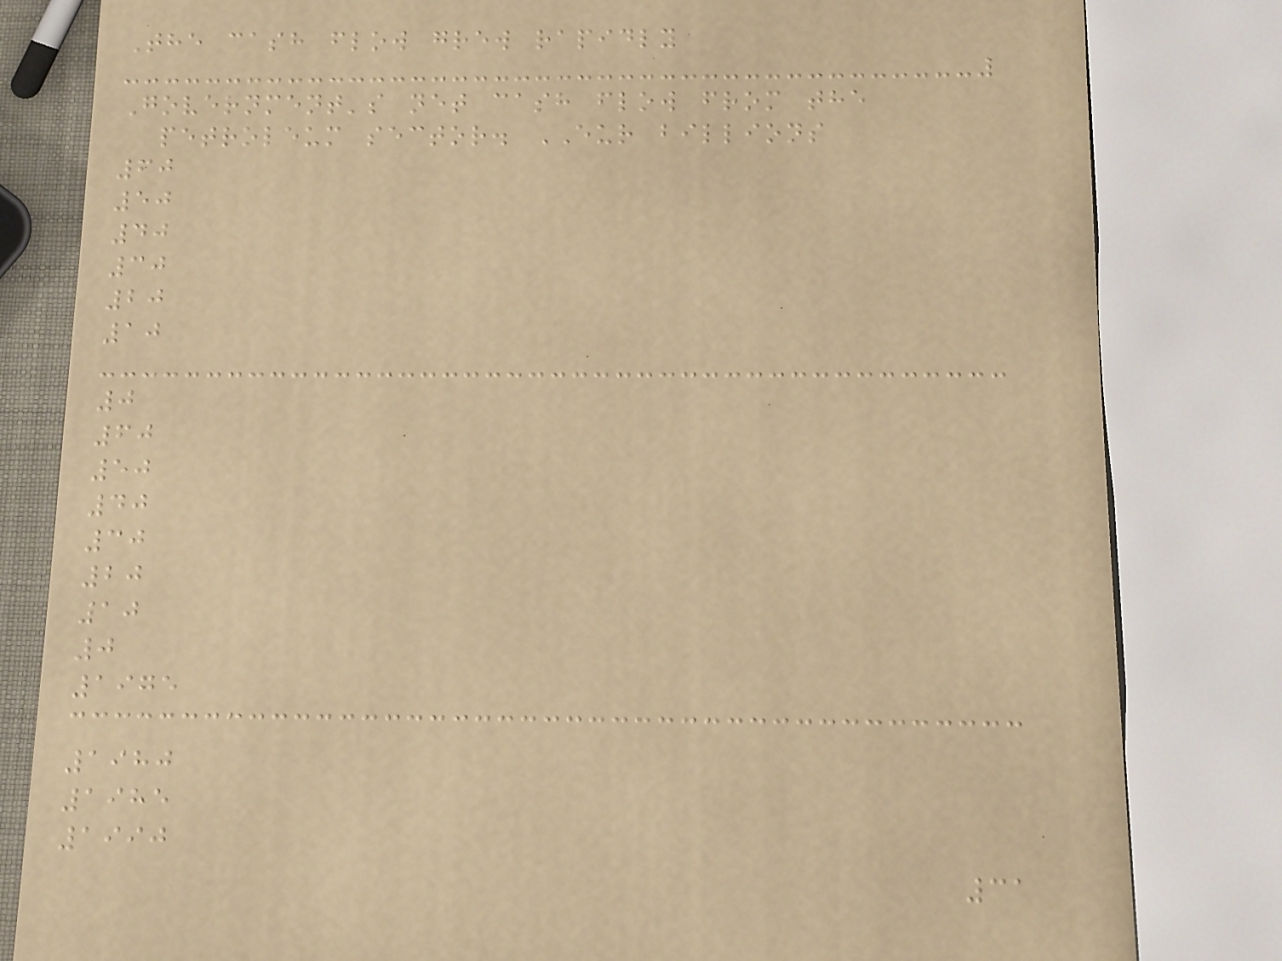The cash flow grew rapidly
Government's net cash flow from the
petroleum sector. EUR billions
60
50
40
30
20
10
0
60
50
40
30
20
10
0
1975
1980
1985
1990
31
